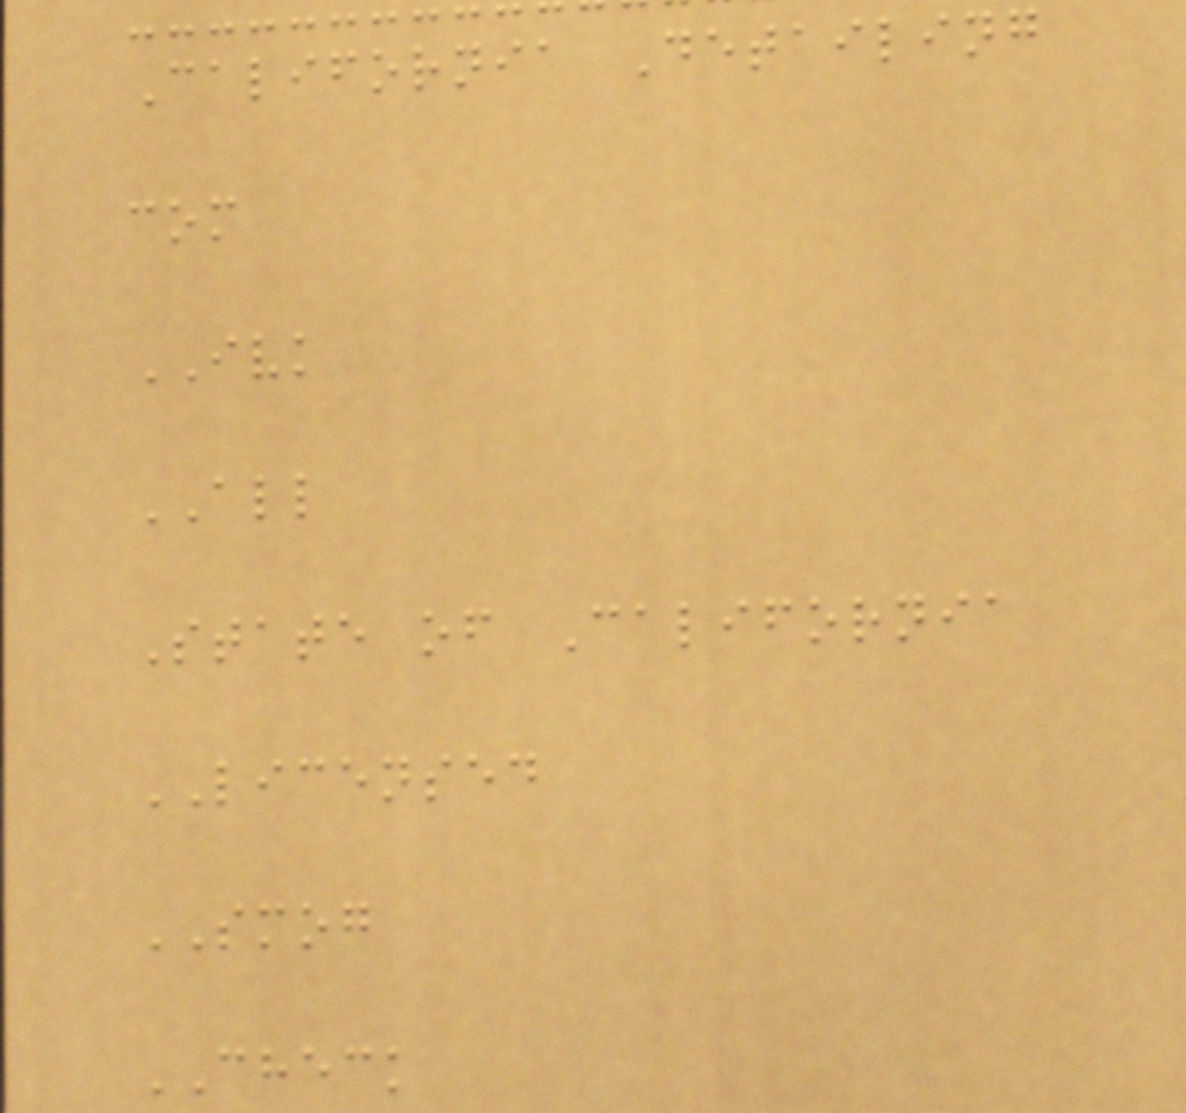California Detailing
com
IVK
ALL
State of California
LICENSED
SMOG
CHECK
